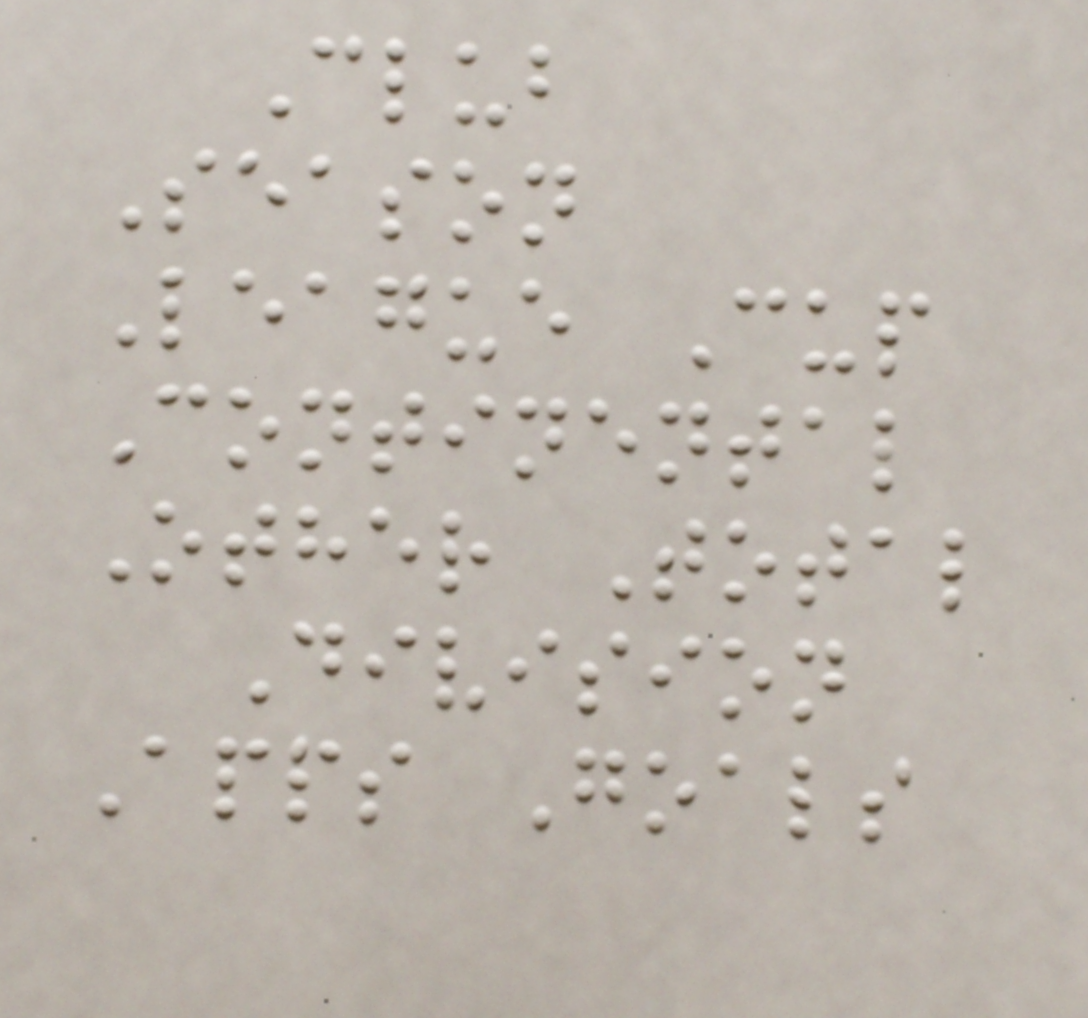Club
Season
League Cup
Continental
Other Total
Division
Apps Goals
